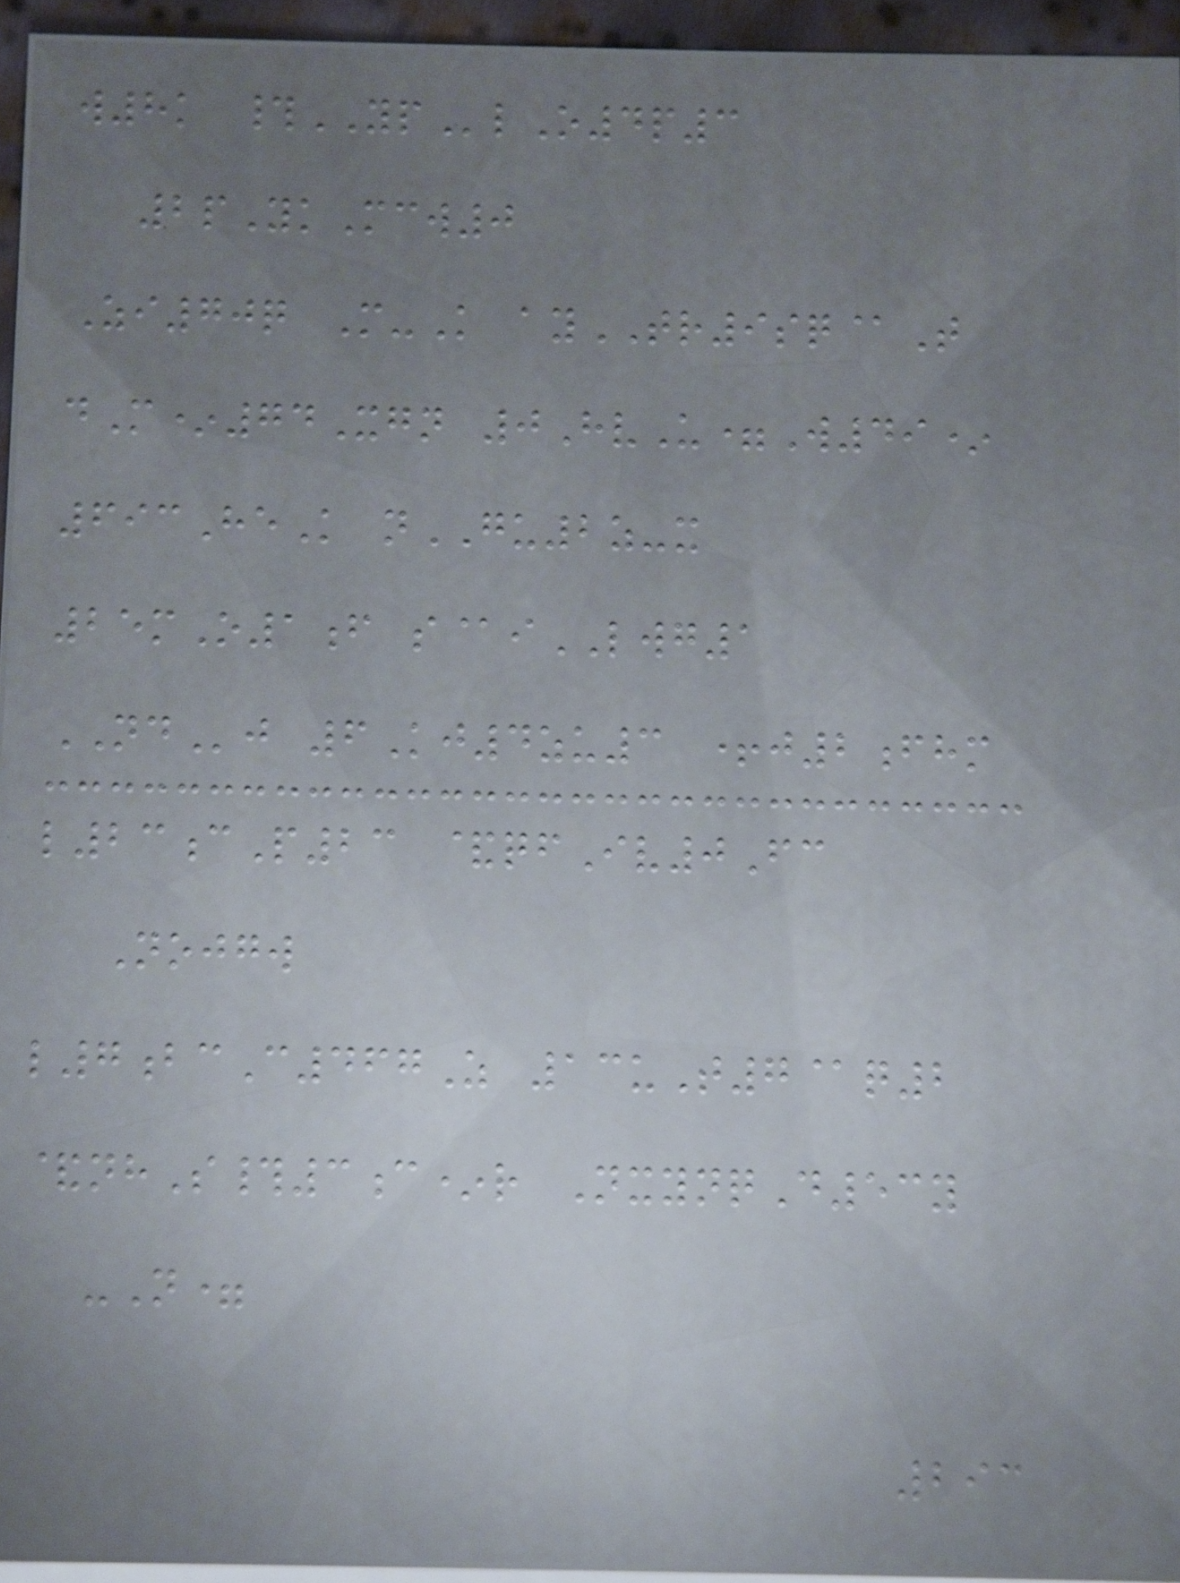w8k #YPlO4p3
2pYkMcw0
Zi70q M-K ayTR9sq@T
dM*74Xgn 0HvU=W49*
693HeK nGU2z-x
25mO1f s@iLWG1
NDj 6Kj4zu3 +j2fhm
l23cP23 &qfIv0Fc
Nojgw
l7bcC467Z 13uT7@q2
&nhS#3c*r NxynqD53y
-N=
293
